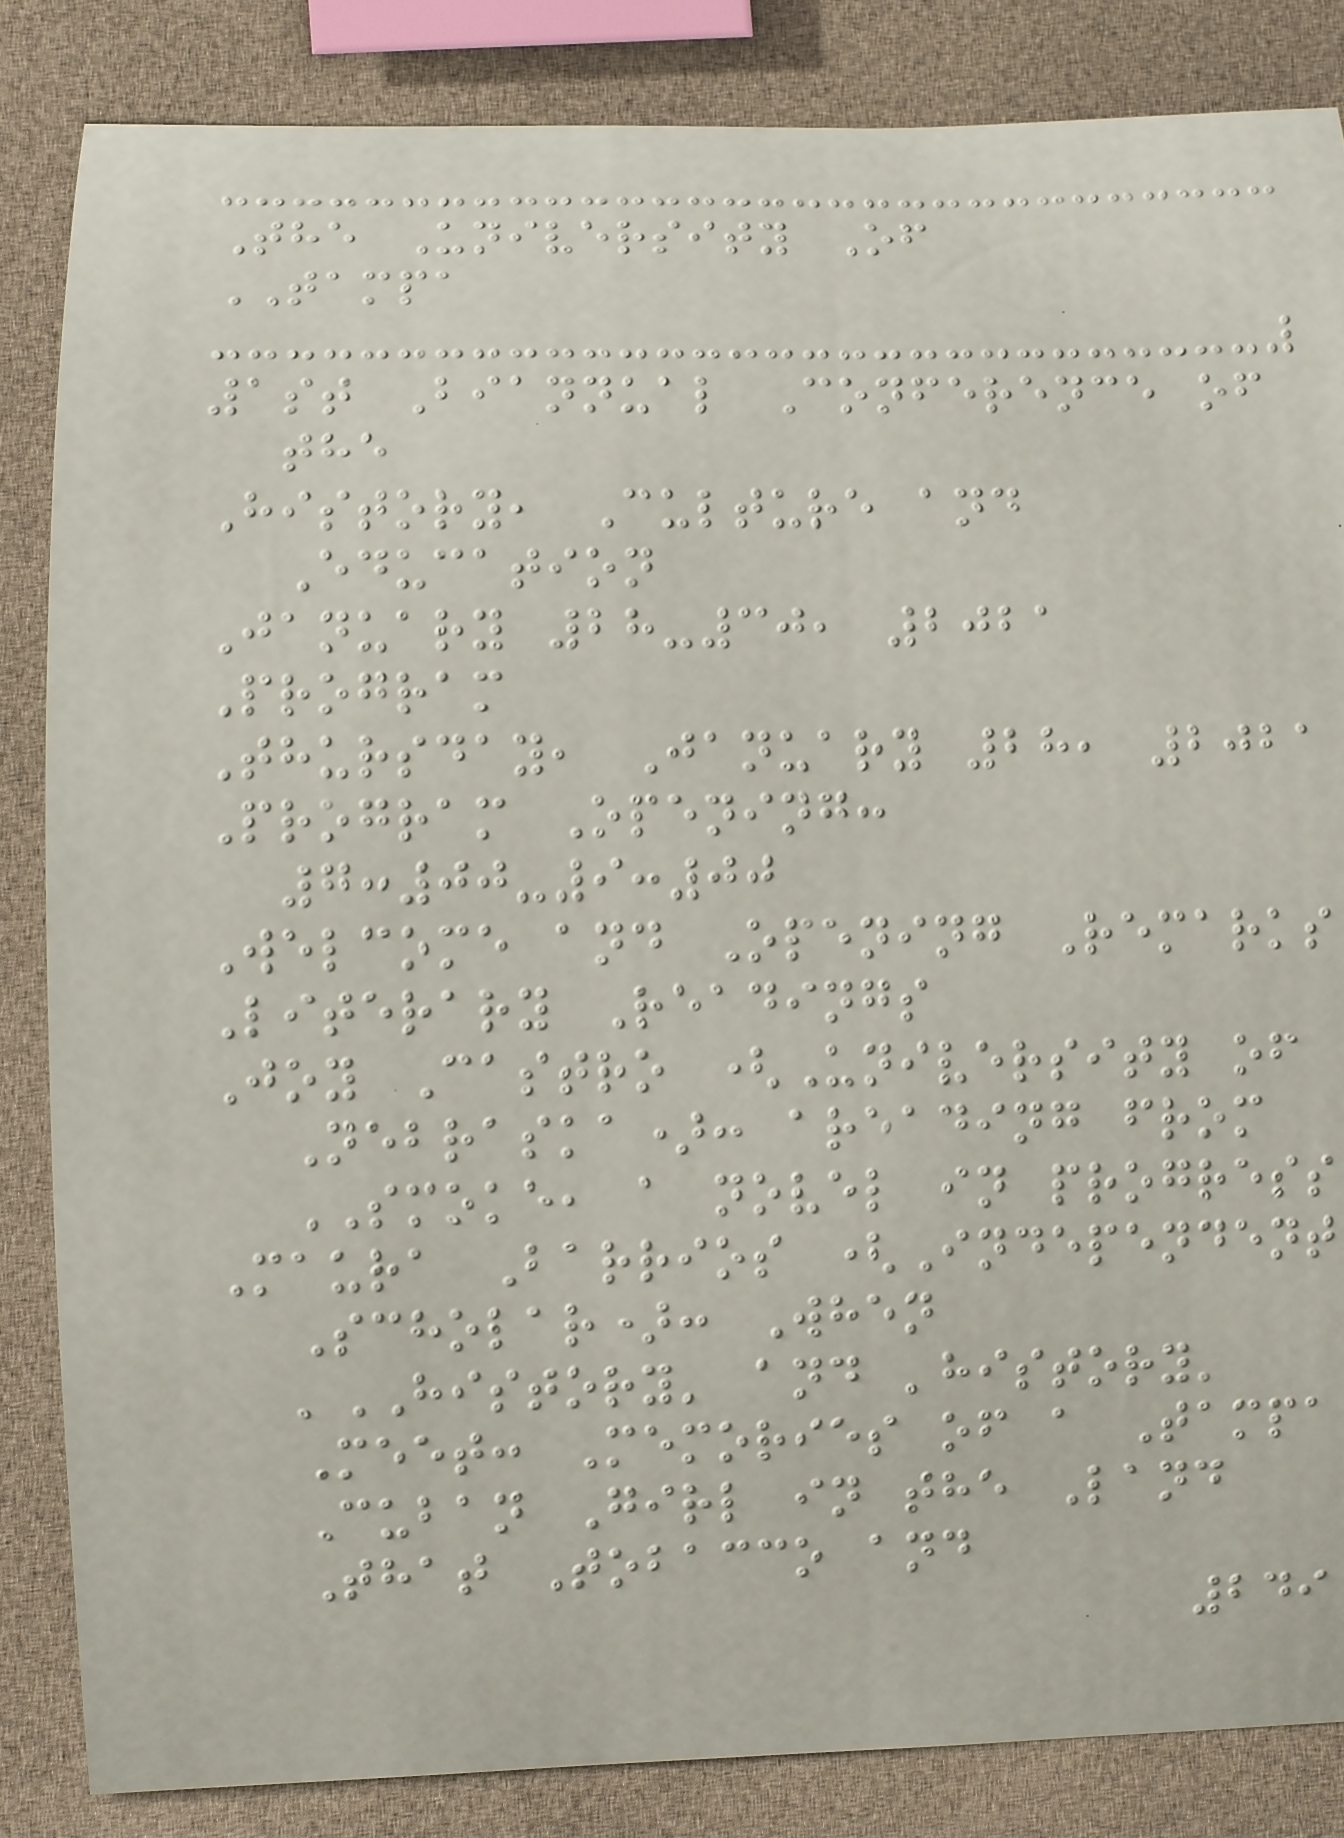The University Of
TAMPA
1st Biannual Conference of
the
History, Culture and
Education
January 28-30, 2021
Program
Thursday, January 28, 2021
Program Opening:
7:00-9:00
Welcome and Opening Remarks
Literary Readings
Joy Castro (University of
Nebraska): areading from
SMOKE, a novel in progress
Maura Barrios (Independent
Scholar): When
'HISTORY' and 'history'
Meet: Memories of a Tampa
Cuban Girl in the Land
That Tobacco and
249
